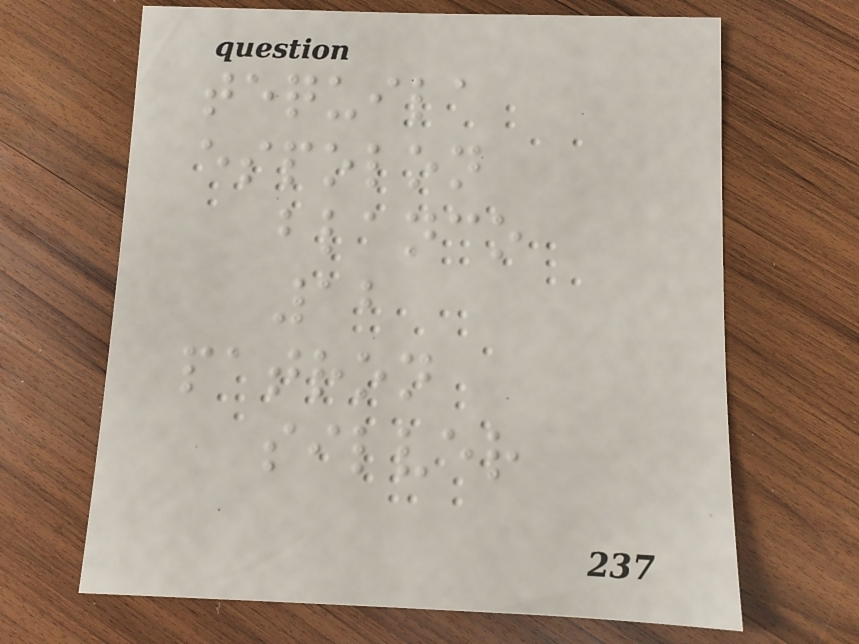tequila
espolon
blanco
12
patron
silver
